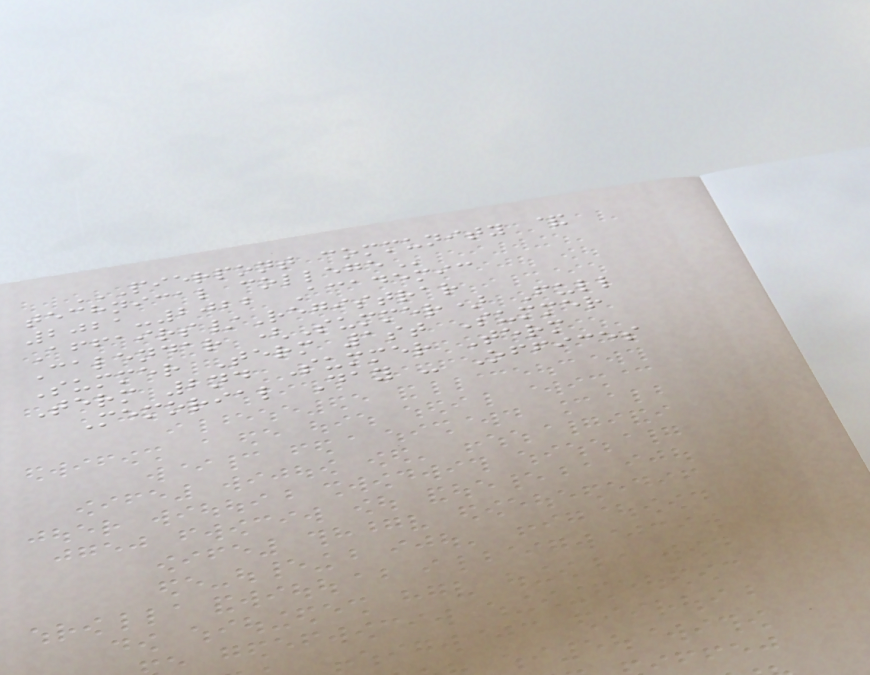PIERPONT COMMUNITY &
TECHNICAL COLLEGE
2021-2022 Academic
Affairs/Registrar
Calendar (Summer) Full
Summer Term 1st Summer
Term 2nd Summer Term
Memorial Day - Offices
